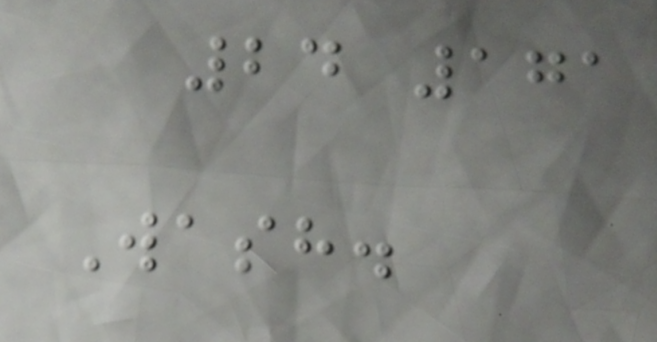24 171
Wash.
